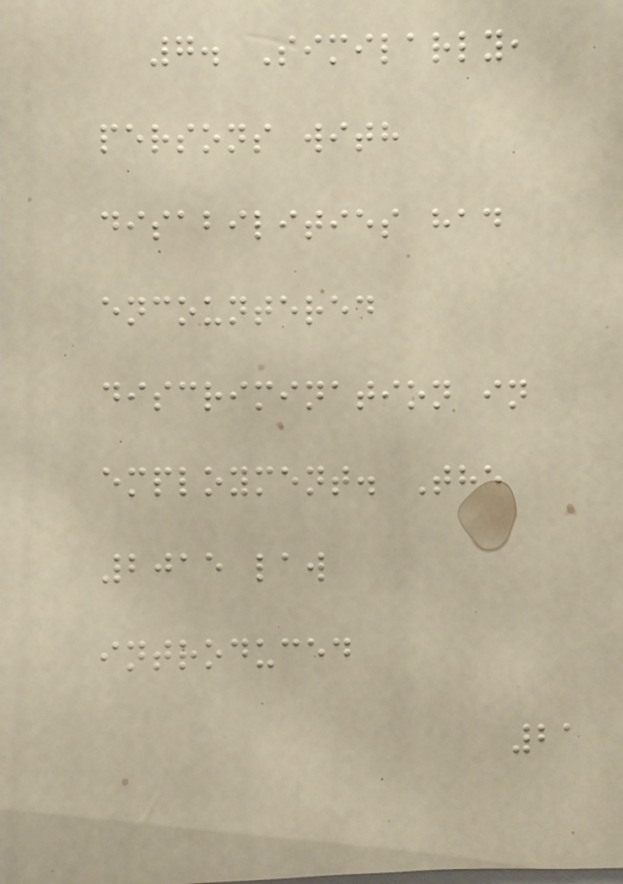7. Similarly,
persons with
disabilities had
encountered
discrimination in
employment. The
2015 law
introduced
21
